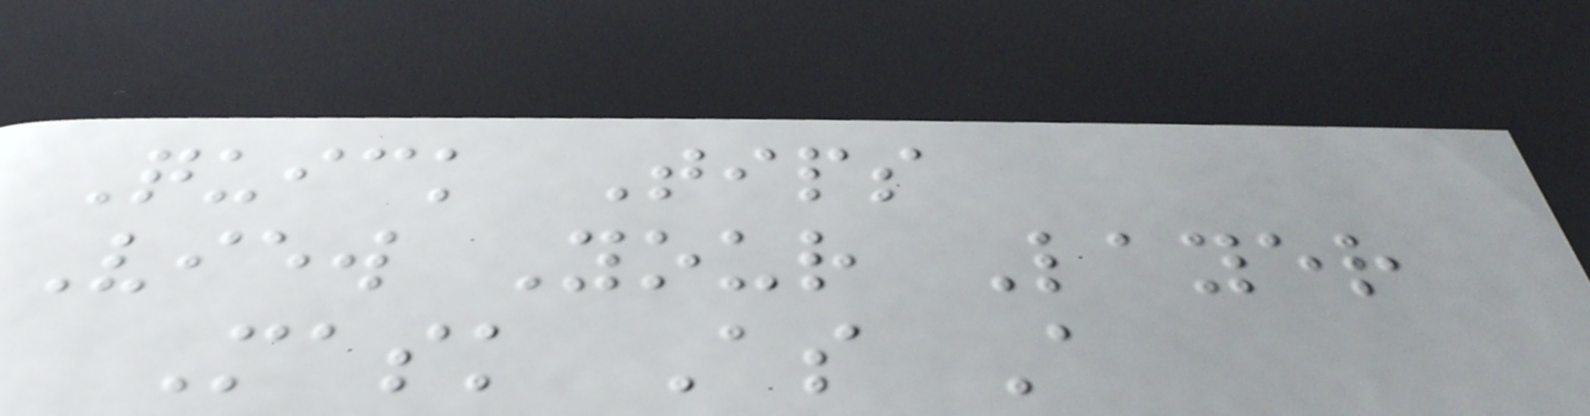Quick Tips
View Your Layer
Mask As A
